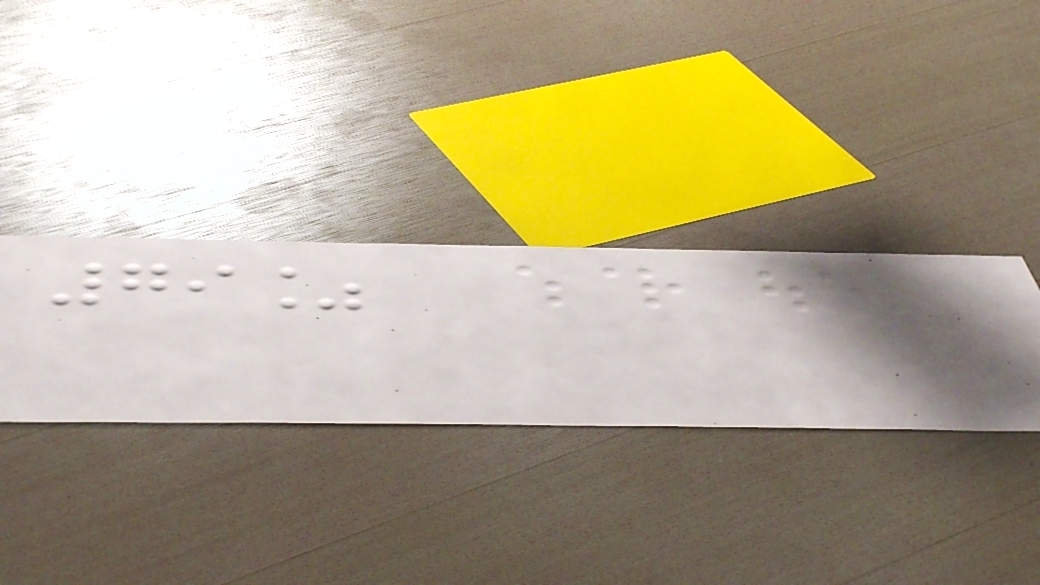79%
